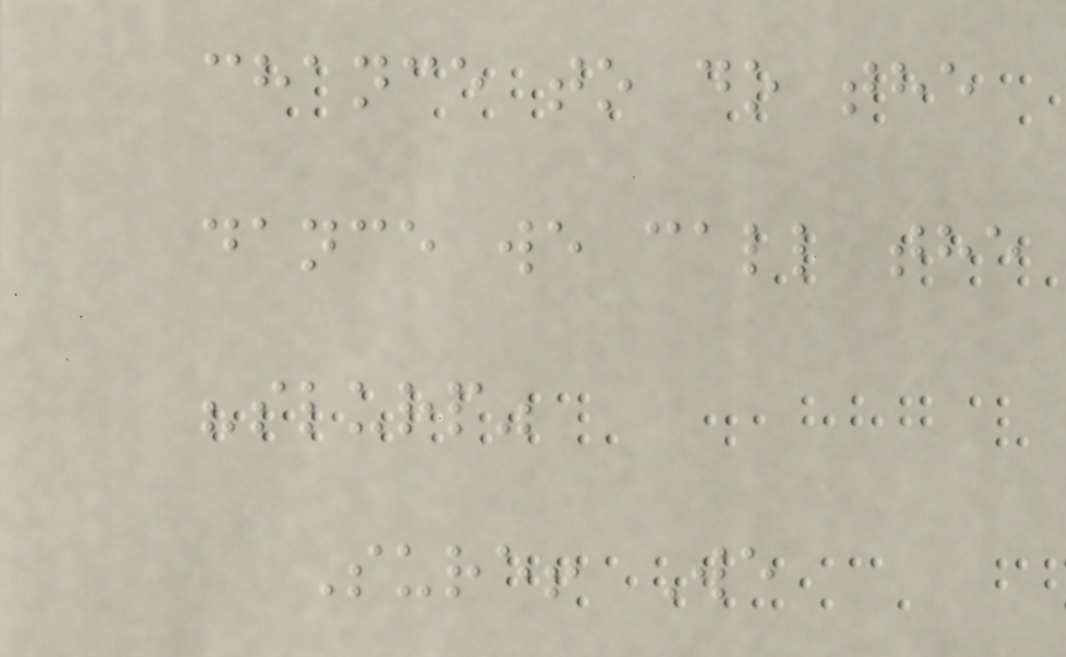chance to do the
dance we call the
"slurp"
Sure! We
